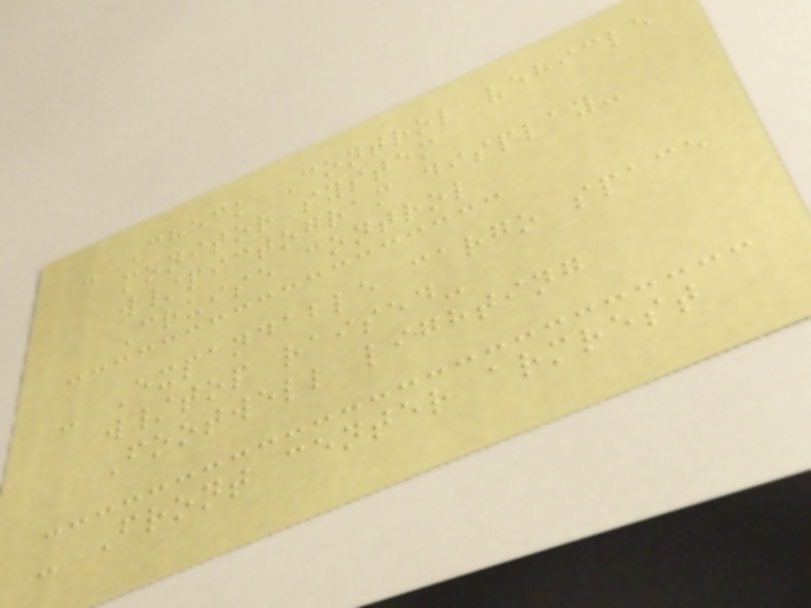- Check Control vehicle
monitor system
w/pictogram display-
Cruise control
- Expandable cargo space
w/top raised-
Footwell lighting
- Front center armrest
